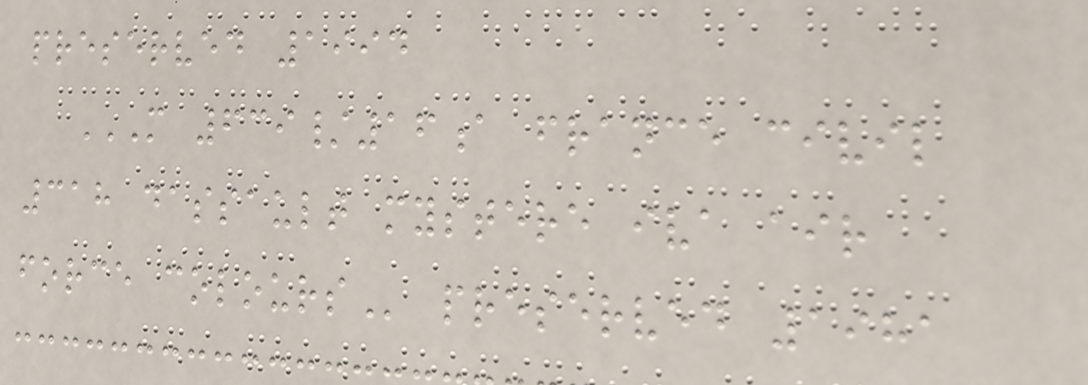preserved 1994
M 639/16A FRANCE CIVIL
318 DASSAULT MYSTERE IVA AIR
FORCE COLOURS preserved 1981
